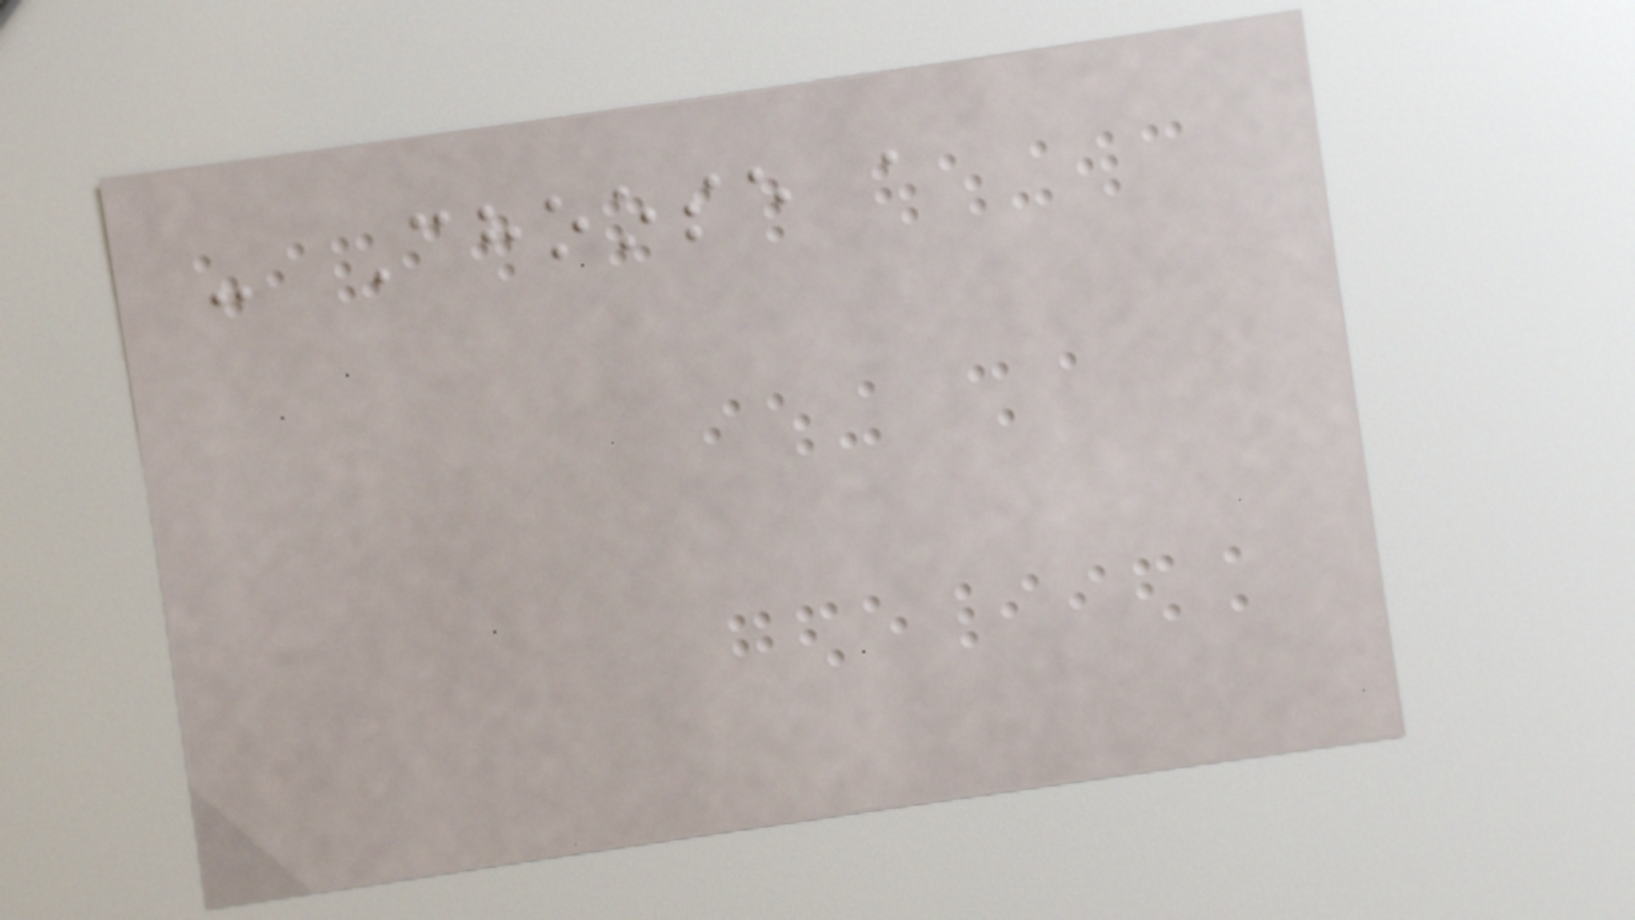- Choose a
